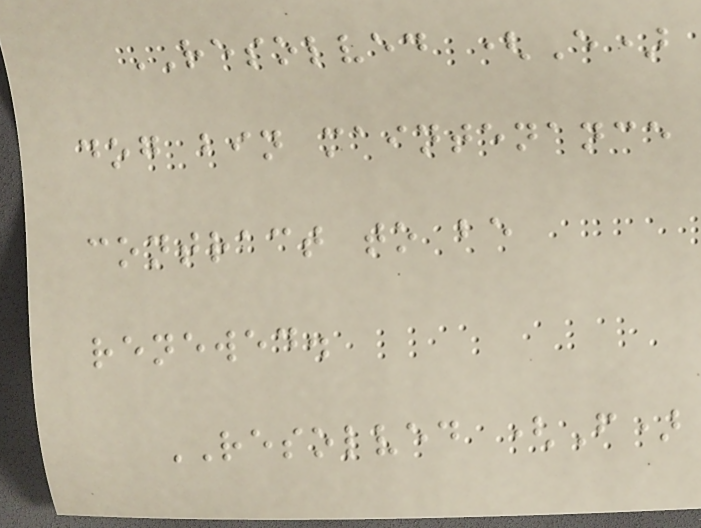RESOLVED (E)
dog bin maintenance
contract to be
renewed.
RESOLVED (F)
